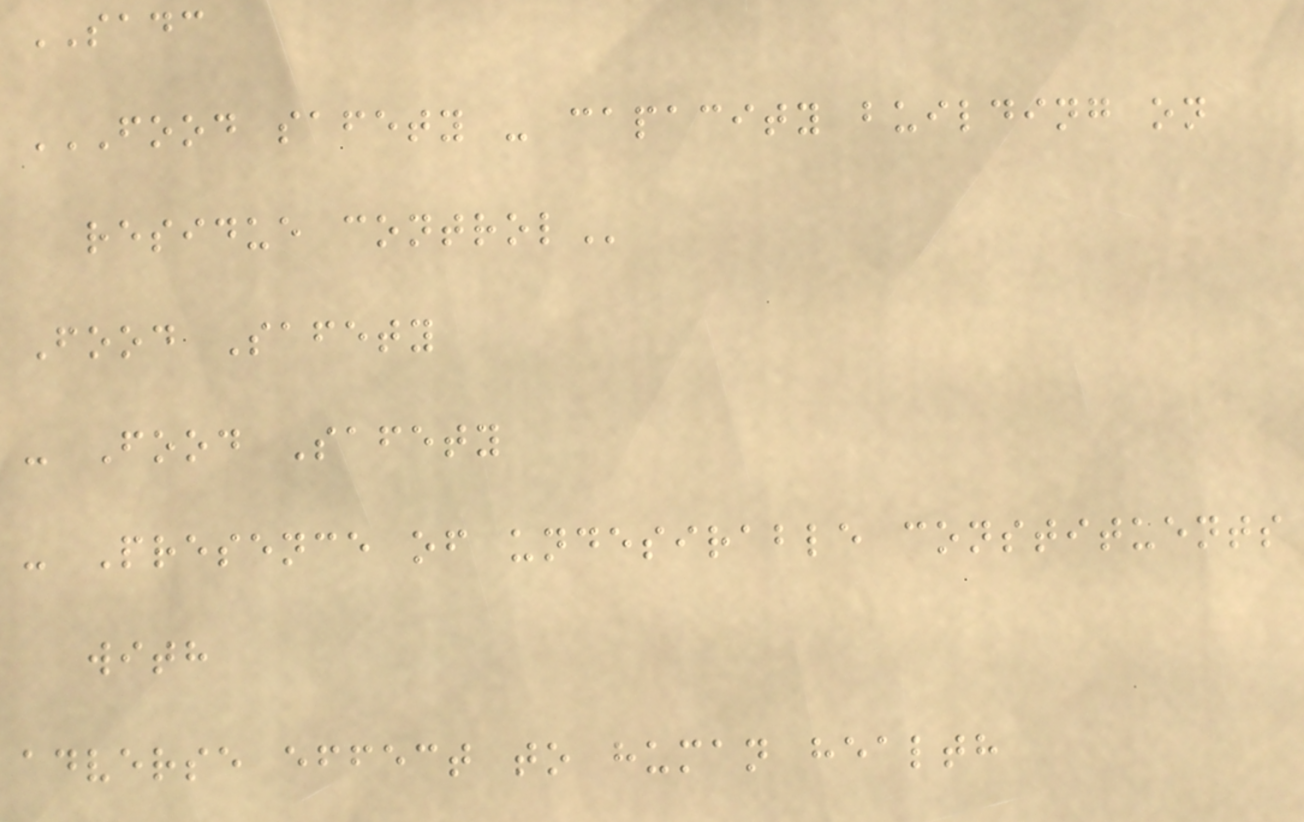SADC
FOOD SAFETY - CAPACITY BUILDING ON
RESIDUE CONTROL
Food Safety
- Food Safety
- Presence of undesirable constituents
with
adverse effect to human health
